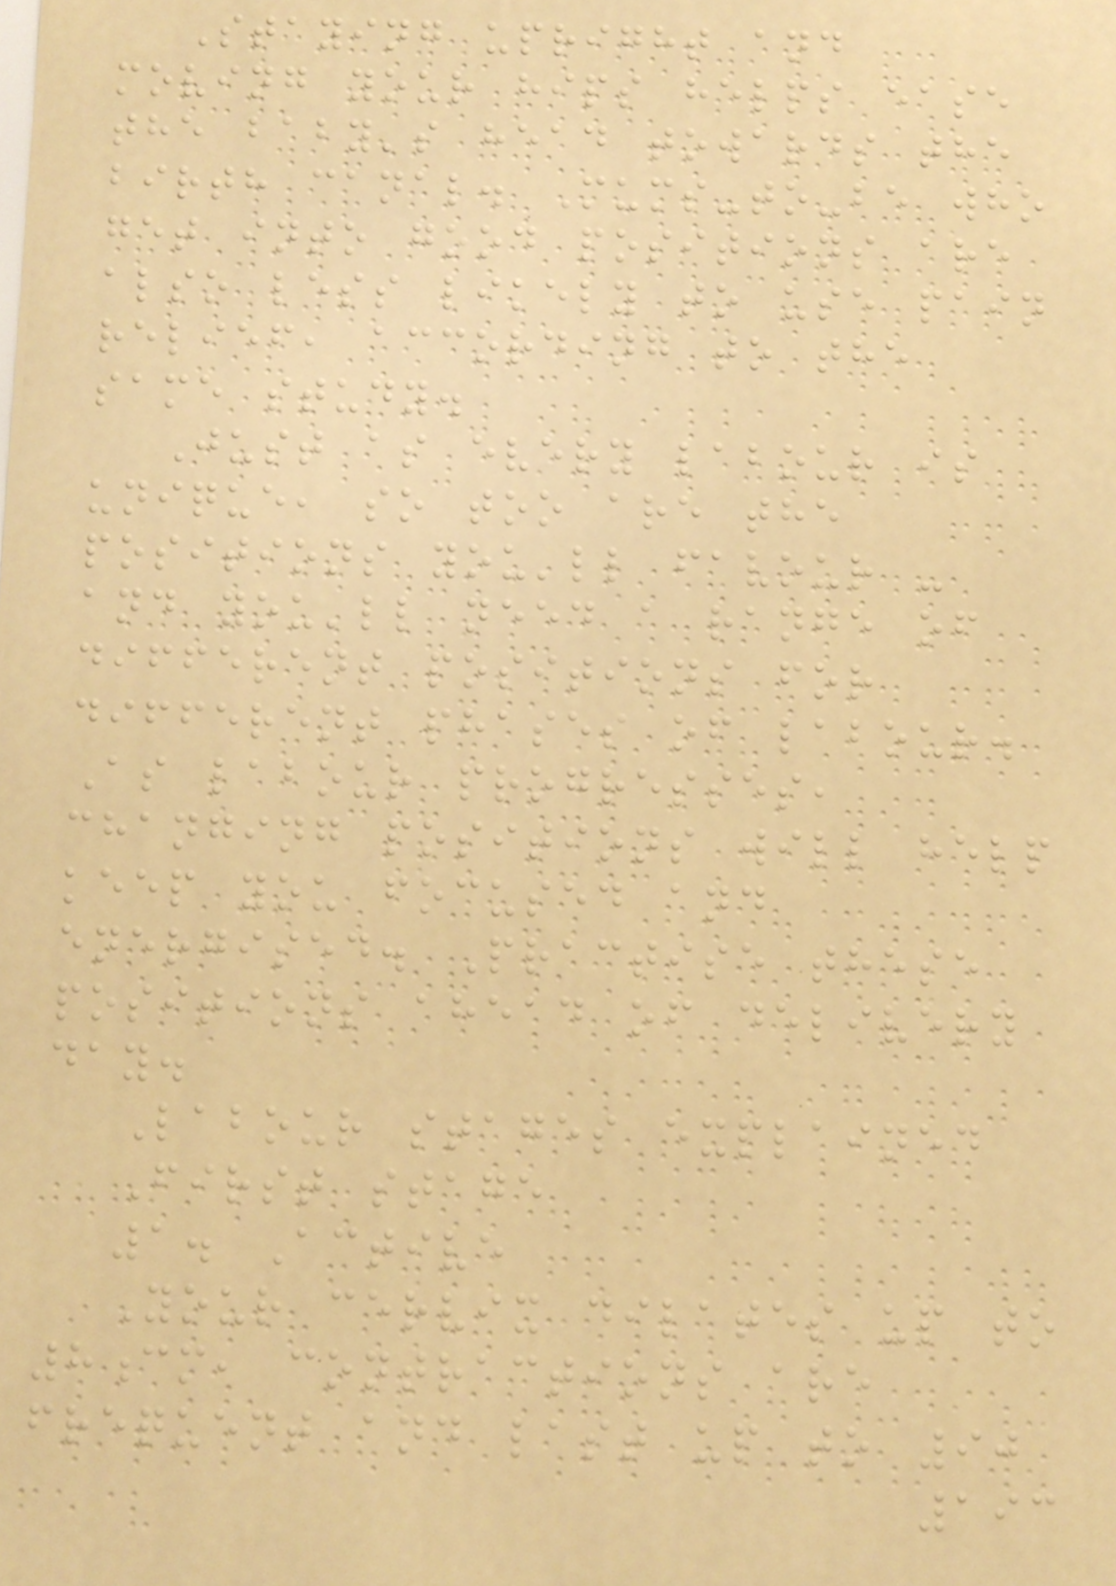Staying upright and
moving your hips helps ease
the baby's head towards the
birth canal. Mums-to-be who
get into good positions are
also less likely to use pain
relief, according to the
same study.
Just as every labour is
unique, so too are the
positions you'll favour -
and you'll need a range of
different positions for
different phases of labour.
As labour progresses,
changing positions will help
keep you focused and
energised. Practise these
positions ahead of delivery
day.
Labour stages explained
First stage
1. Active
Your cervix dilates up to
8cm, contractions are
frequent and last up to 90
193
